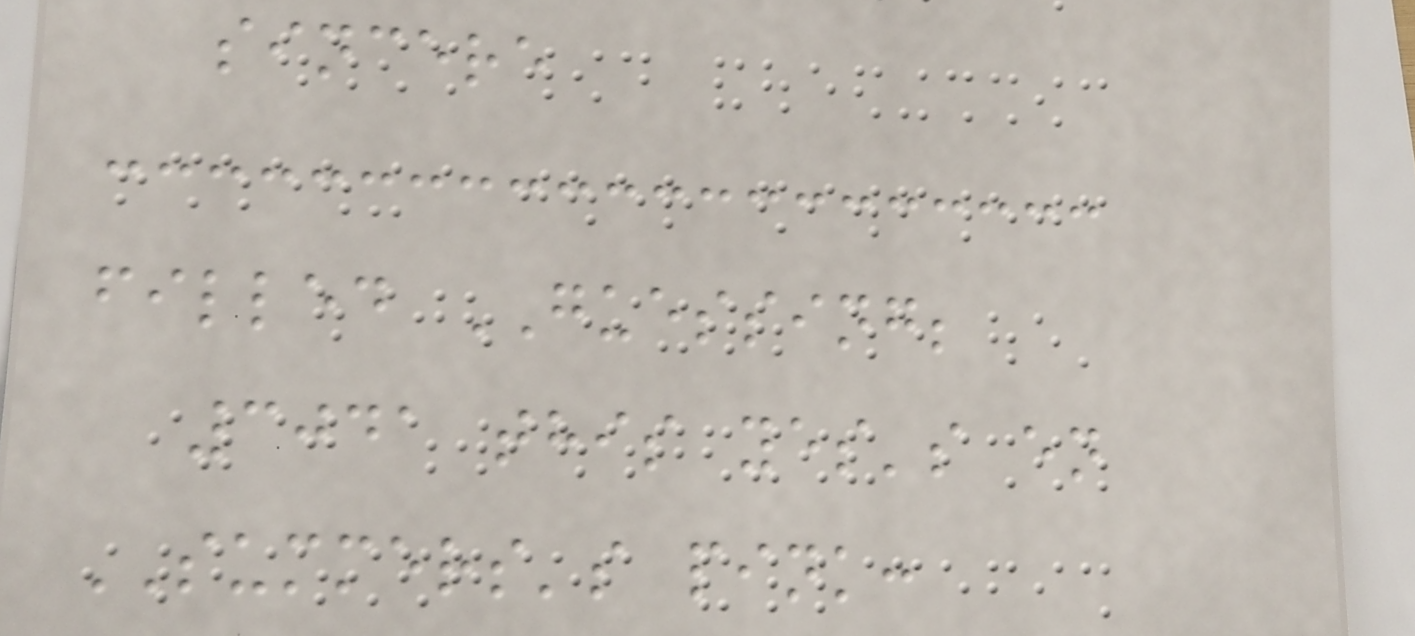sincere
filled GUESSING;
3041 this yes's en
SUMMERS's pink:
